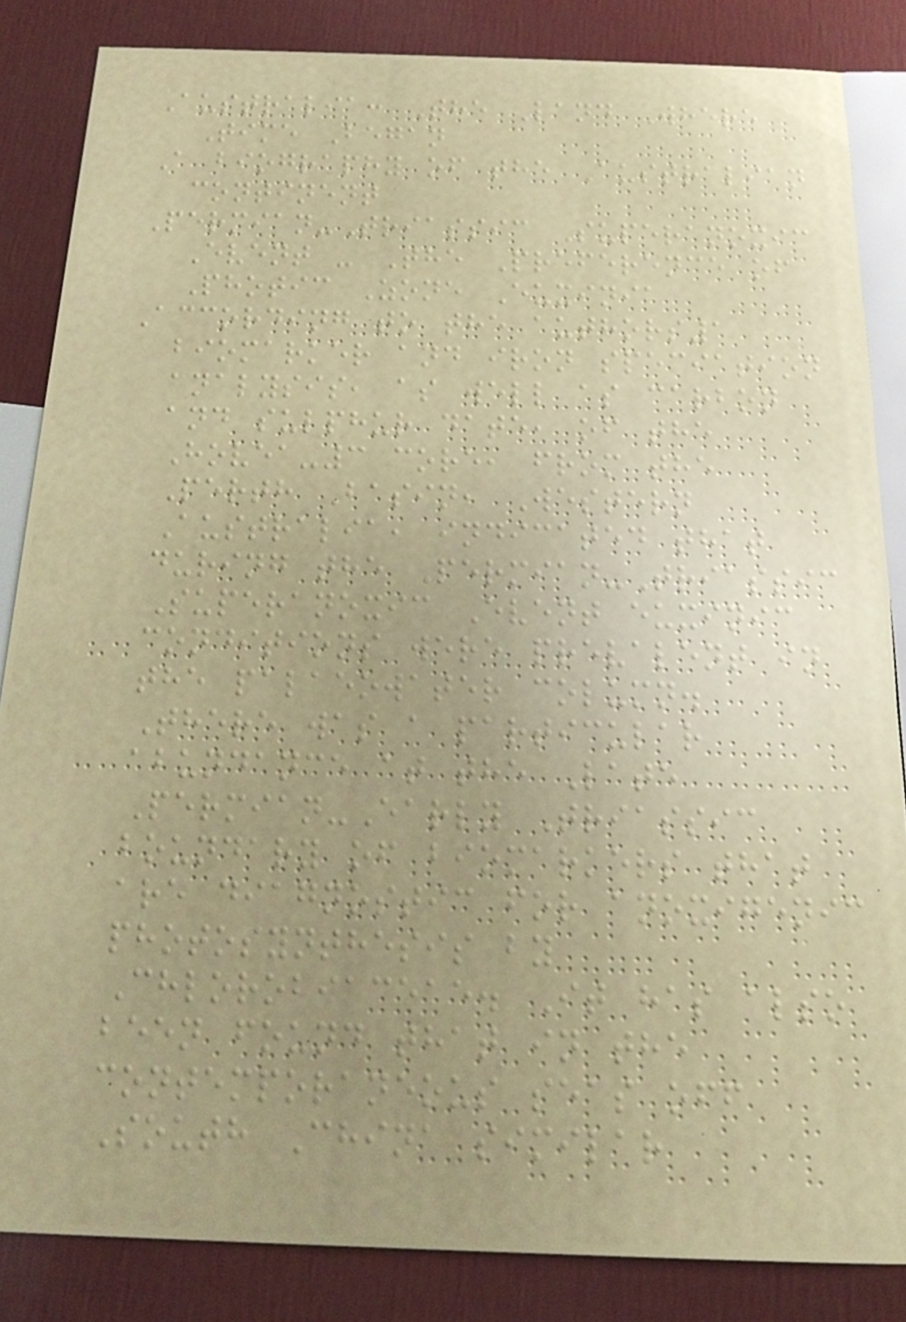Australia: The Land Where
Time Began
A biography of the Australian
continent
Permian-Triassic Superanoxic
Event - The Preference of
Photic Zone Euxinia
According to the authors1
biomarker and iron speciation
analysis, as well as carbon
and sulphur date, of the
Hovea-3 core, from the
Perth Basin, Western
Australia, indicated that
during the Permian-Triassic
Superanoxic Event euxinic
conditions were prevalent in
the palaeowater column.
There was a particular
abundance at the Late
Permian-Early Triassic
boundary of biomarkers that
are diagnostic for anoxigenic
photosynthesis by
Chlorobiaceae. It has also
been found that in the
contemporaneous seas off
South China similar
